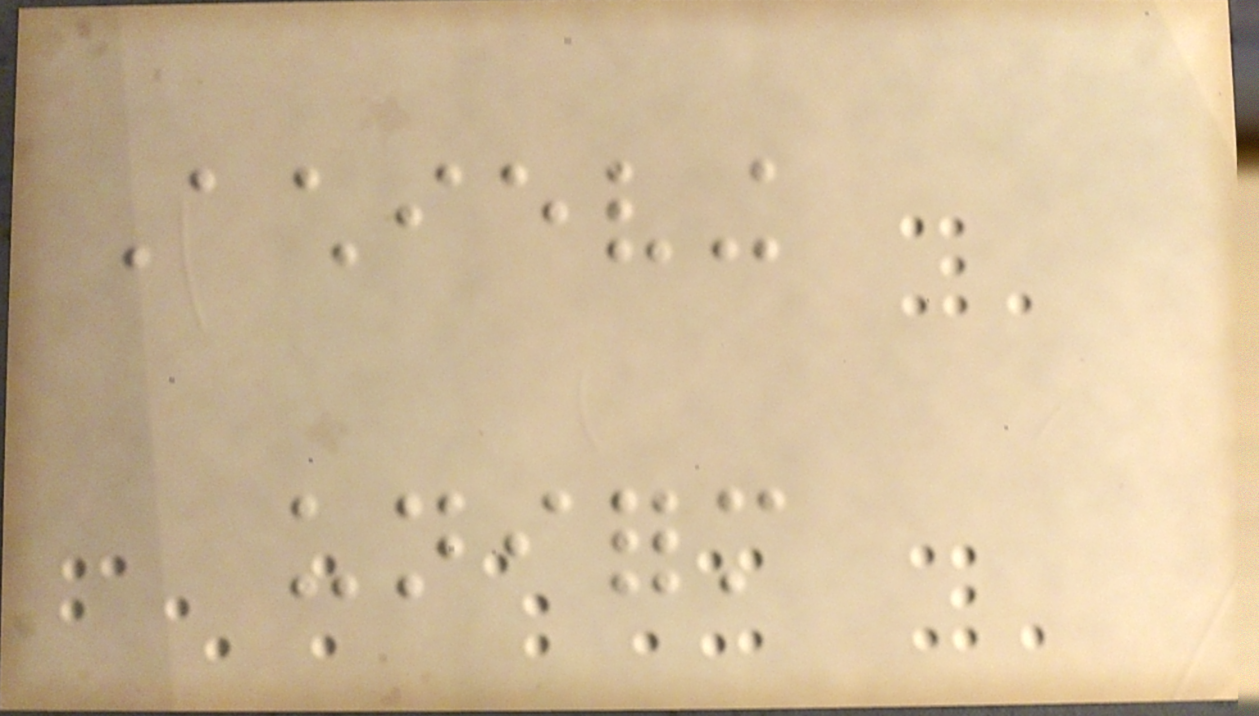Achieving
uniform
